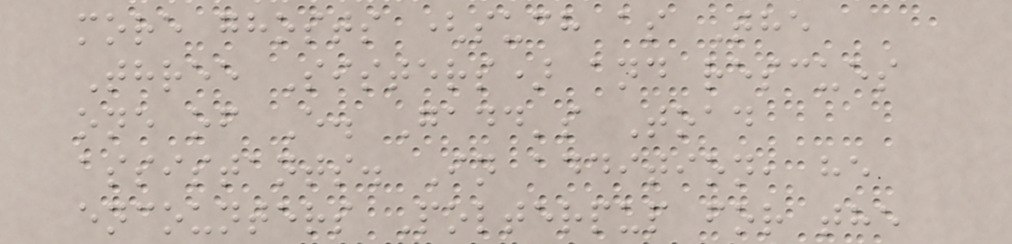more ghosts (such as The
Three Sisters) and rescues
one of E. Gadd's Toad
assistants. In addition, he
encounters Polterpup for the
